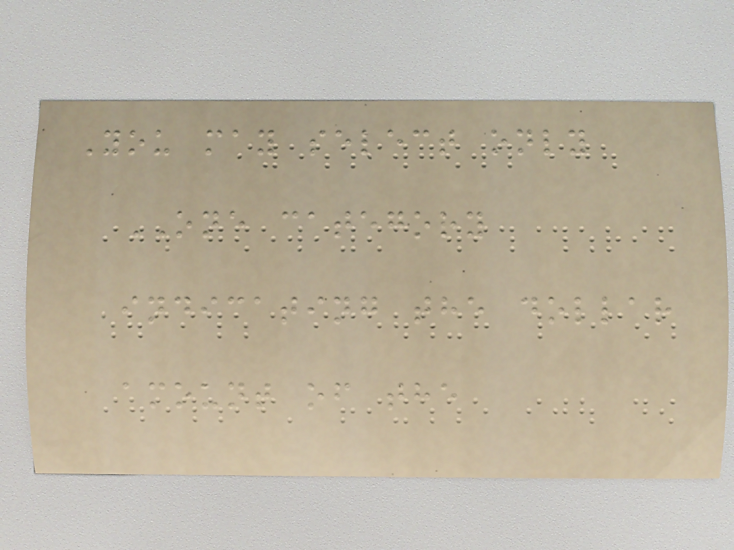You may select only
ONE category
indicating the dollar
amount of the
